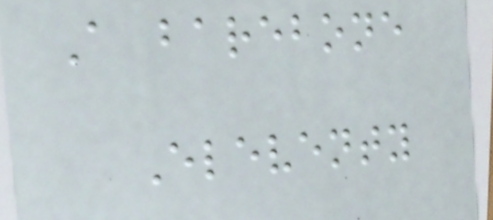A barebone
Eleventy
